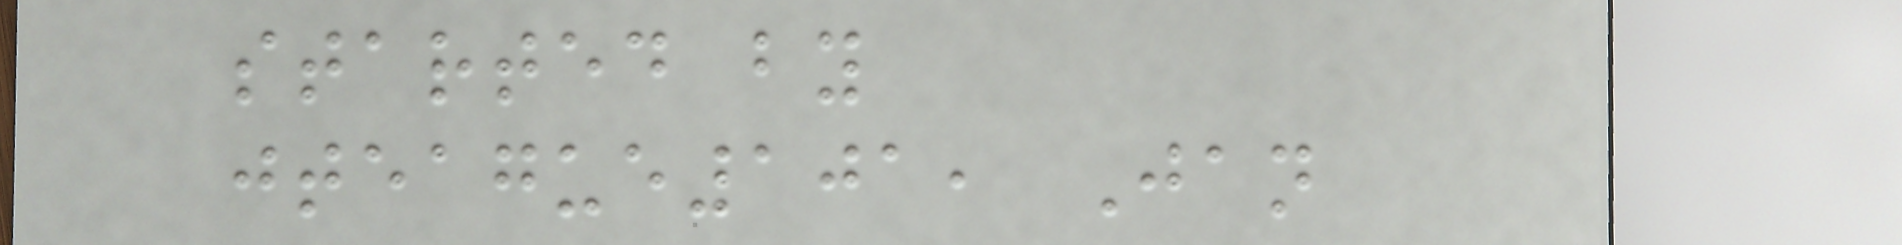started by
jteague101, Jan
